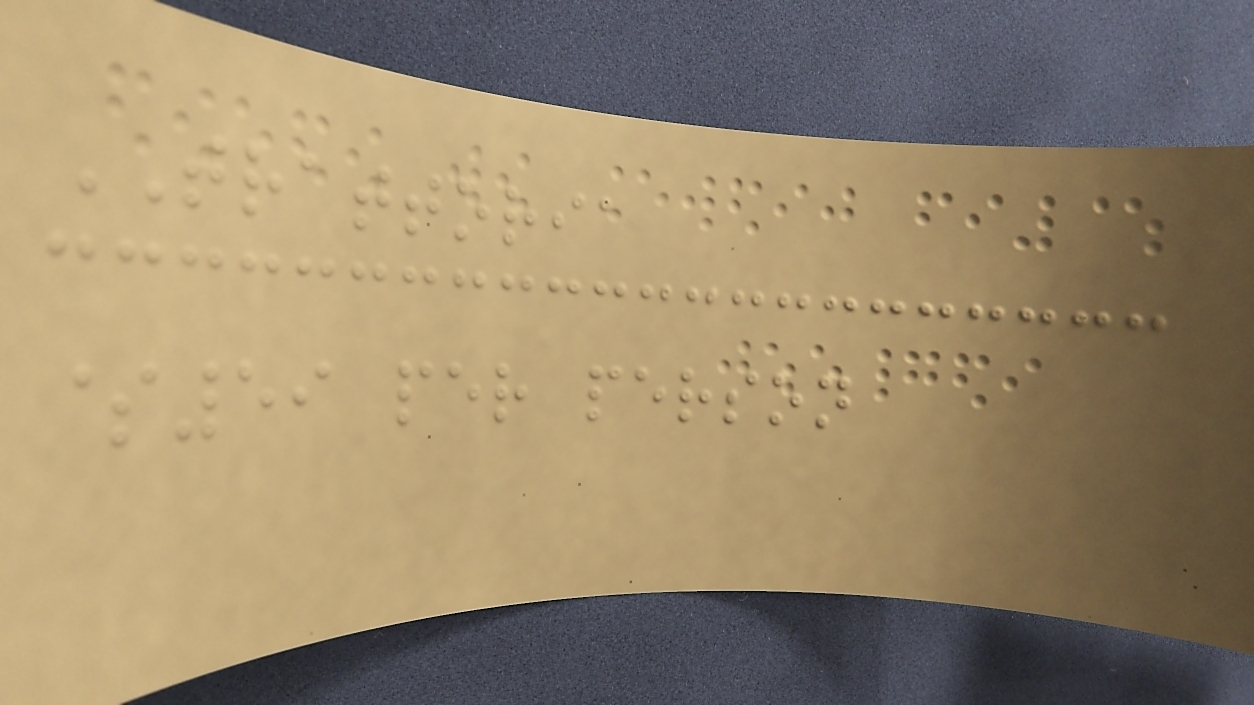TRATTORIA
$59 per person
